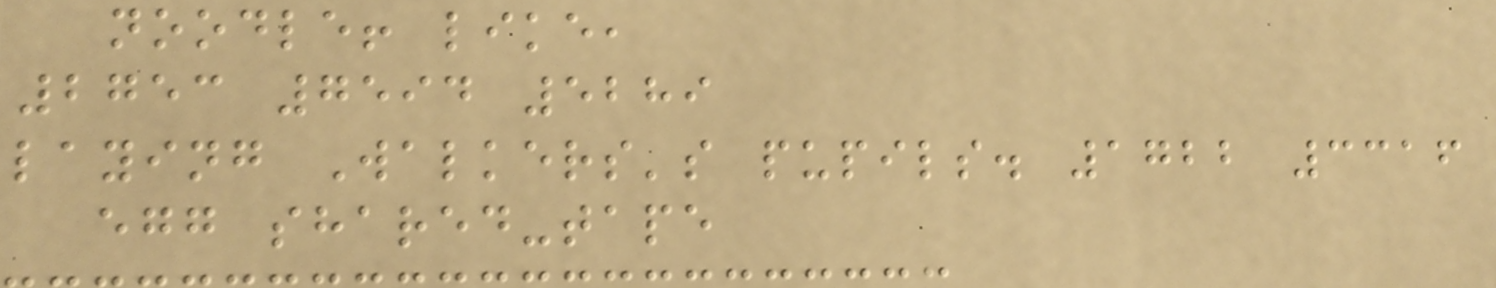noodle! like,
2753 7594 5289
laying Walkers's pupils. 1722 3316
egg shared-tape
